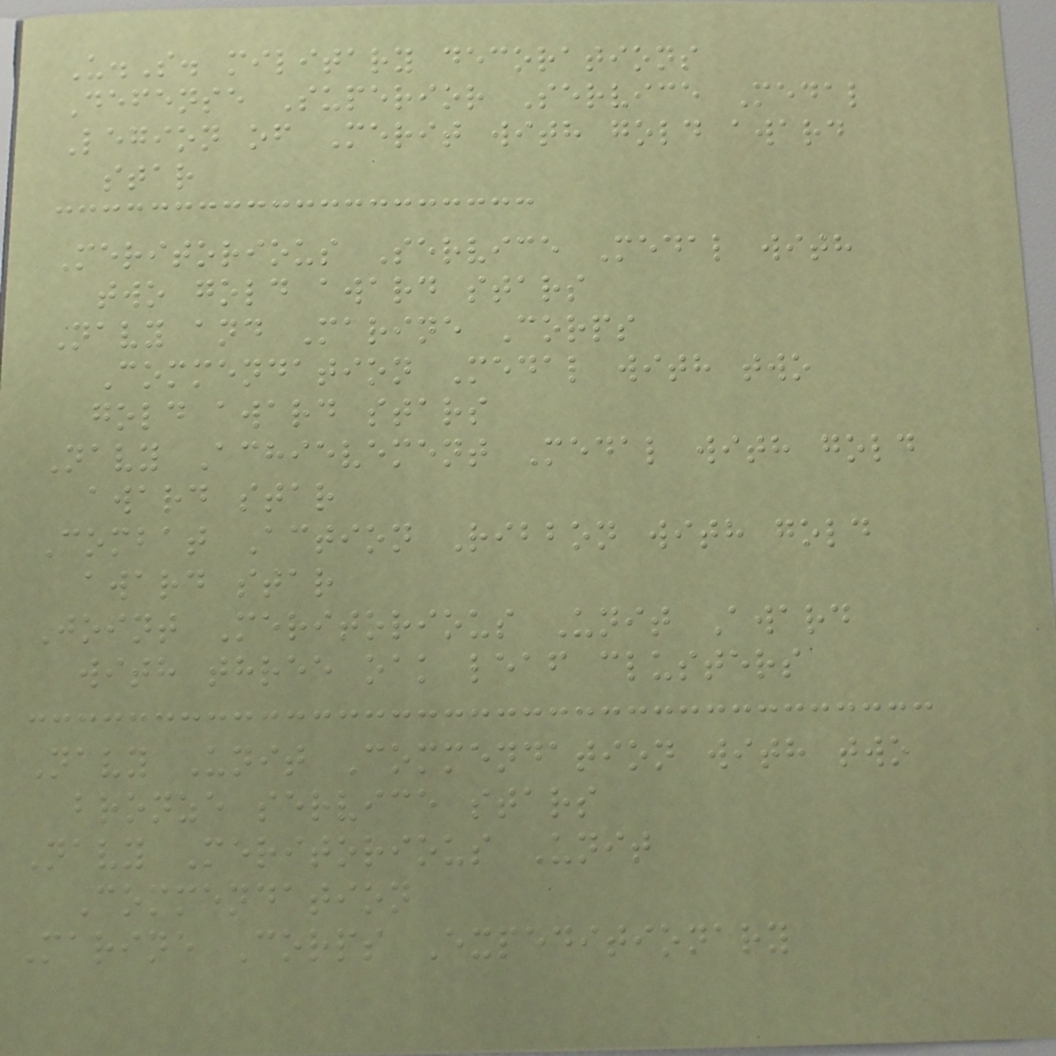U.S. military decorations
Defense Superior Service Medal
Legion of Merit with gold award
star
Meritorious Service Medal with
two gold award stars
Navy and Marine Corps
Commendation Medal with two
gold award stars
Navy Achievement Medal with gold
award star
Combat Action Ribbon with gold
award star
Joint Meritorious Unit Award
with three oak leaf clusters
Navy Unit Commendation with two
bronze service stars
Navy Meritorious Unit
Commendation
Marine Corps Expeditionary
